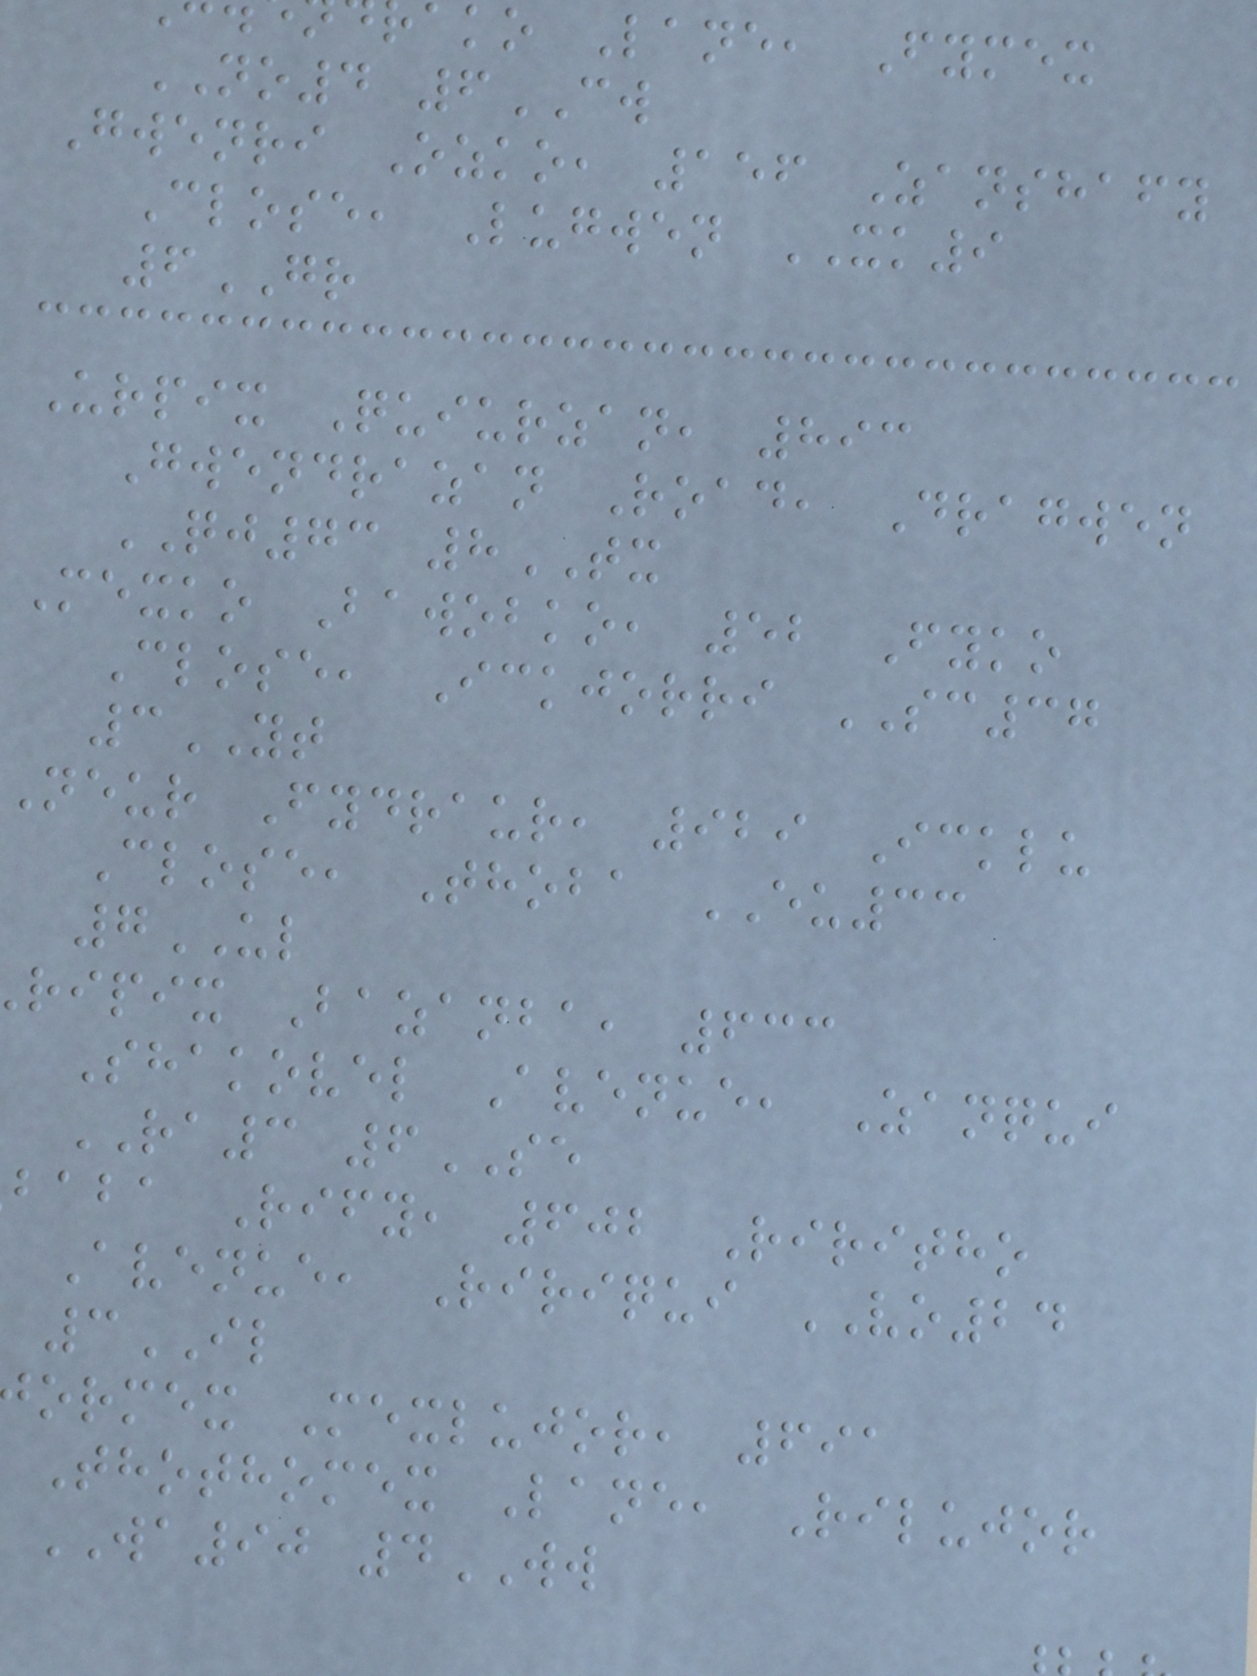ako Lane, Fymex
NO4 6CW
Gwenri Ozko, 156 Zanshafy
Close, Lugwen XK9
6GR
Urpix Quiurzan, 893
Gwendrazan Road, Dragwen
QJ73 8TX
Mexko Bawobko, 52 Fyko
Close, Ickjorri SC37
3YT
Neur Fydraur, 929 Icklu
Close, Thoba EU33
7UL
ripix Bazanba, 633
Shakovel Avenue, Zanqui
RA3 6SE
baba Rify, 602 Riritho
Avenue, Ririqui VO24
3IL
ormex Mexlujor, 691
Thothomex Lane, Rilujor
WA90 4WW
